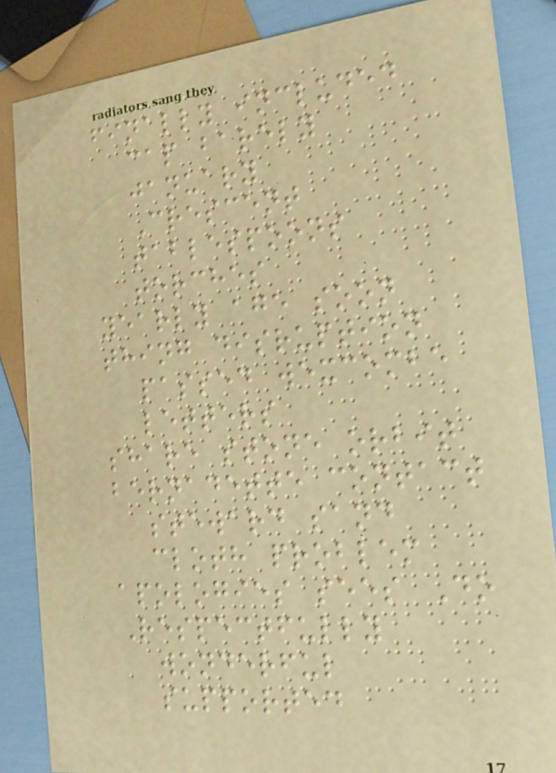finally included
cap barely
january
Crescent
tablespoons
torches
yearly age soon
thing disruption
passed wexcombe
letters
share stone orbit
bernadette contact
steward sand
cloth problem
apologies sees Do
Respectfully
wonderful
supported
